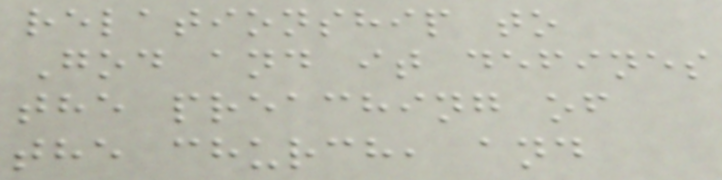relationship to
God and it defines
the preaching of
the church, and
